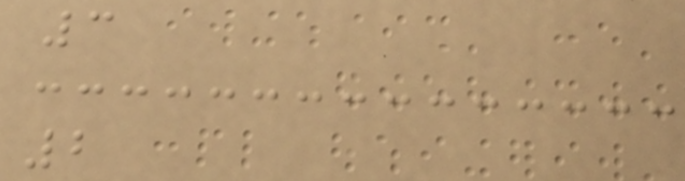3
2
